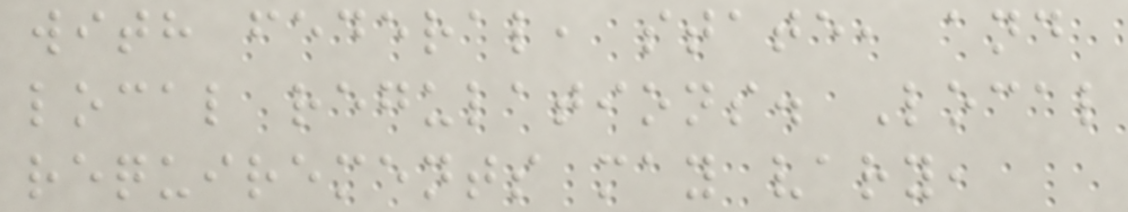with federal, state, and
local regulations. Local
requirements may vary,
